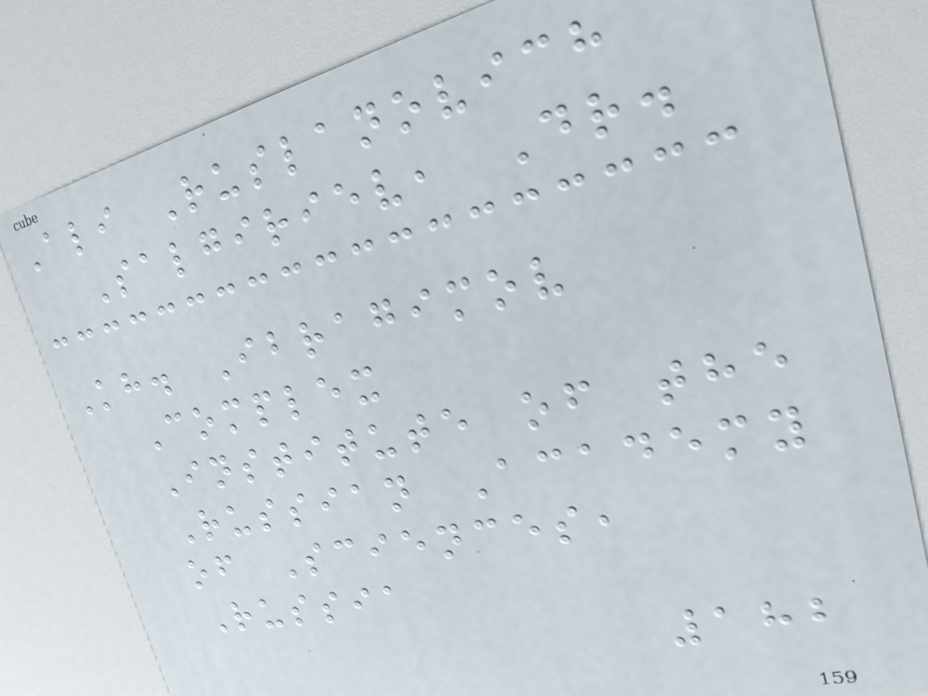Ali Ruslanovich
Salgiriev, Dr.
Kh. Ibragimov
Complex
Institute of the
Russian Academy
of Sciences,
Russia
182
